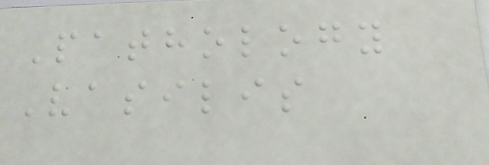Pathology
Vasilis
